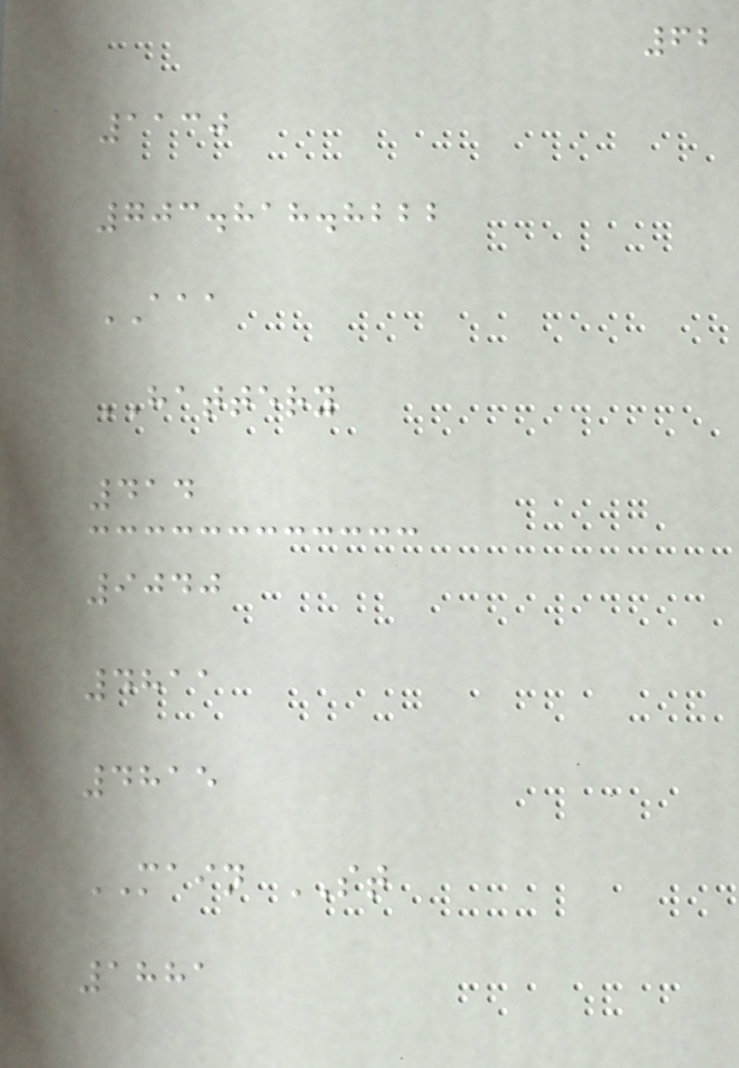62
1130
703.818.8222
AAA
HATTERY
414
9040
4811
4815
MAIN ST
1881
